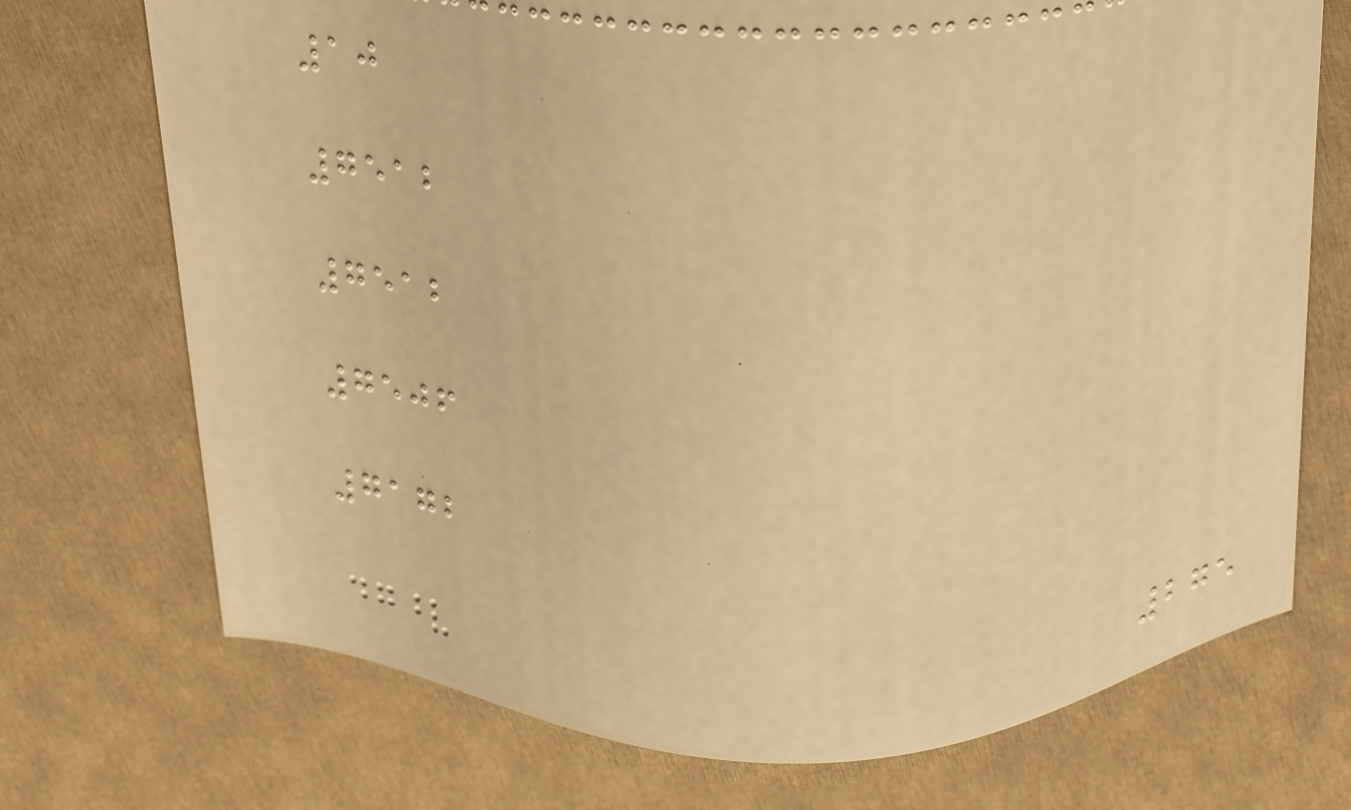10
7512
7512
7506
7172
275
